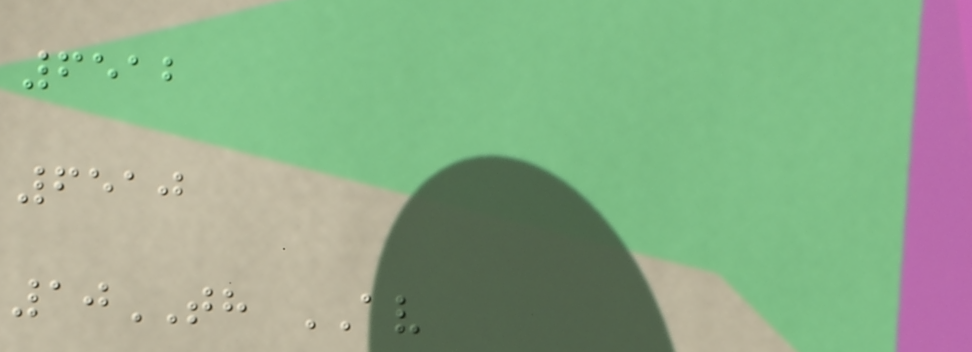6512
6510
10TH AV
